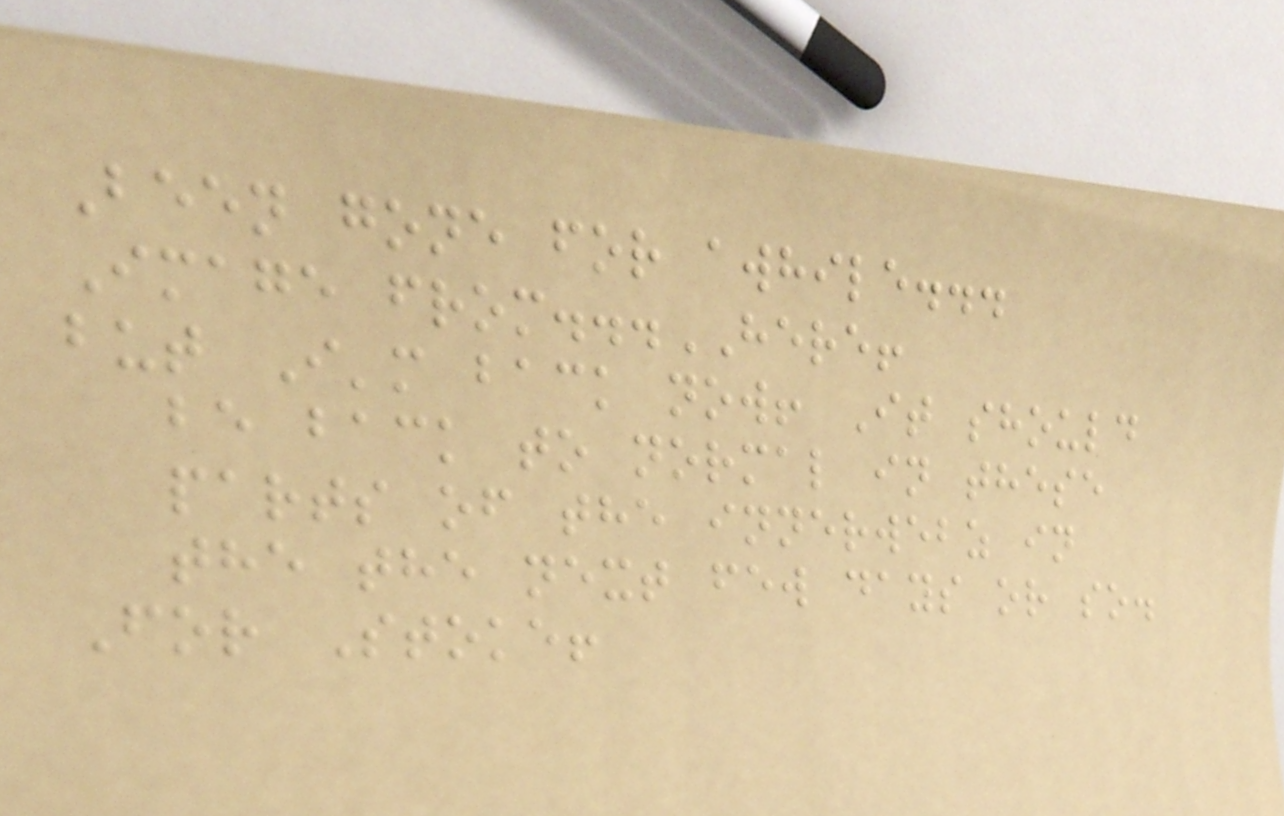Been gone for awhile...
Image from...HERE!
but I'm back now! It should
be back to normal in these
parts of the innerwebz in
the the next few days or so.
For Stoke!
